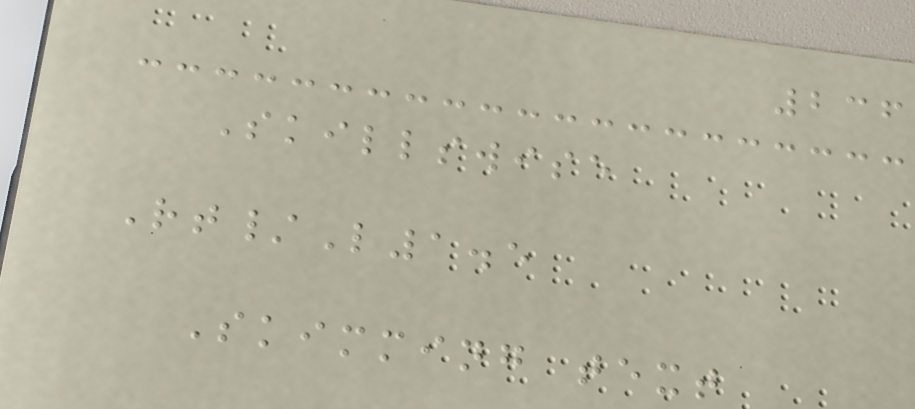236
Skillswise
Rt/L1.5
Skimming text
